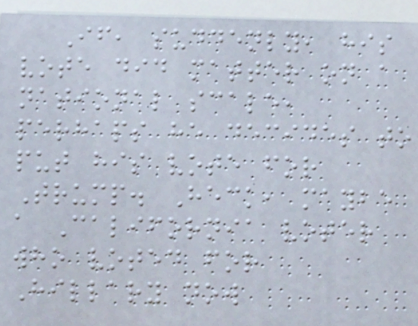If, suddenly, his
vote did matter on a
national scale,
perhaps he decides to
put his vote for
Trump. Heck, maybe
a California voter
who voted for
Hillary now
